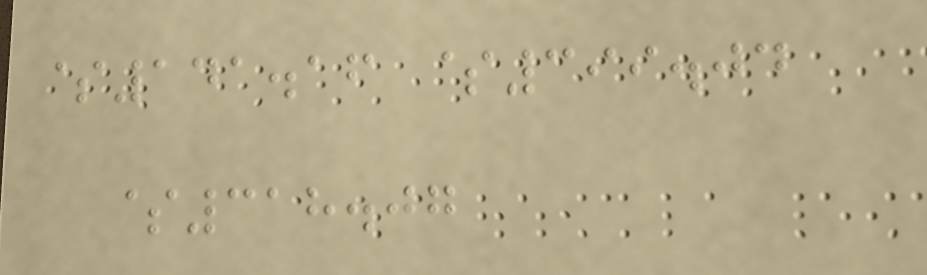$141.16 $399.04
$318.07
